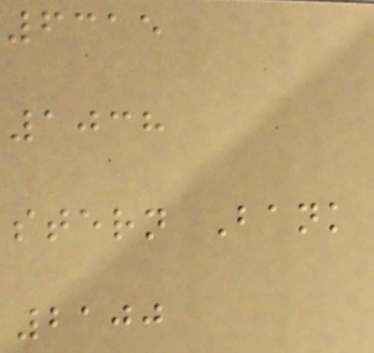6315
1038
stern Bank
2100
